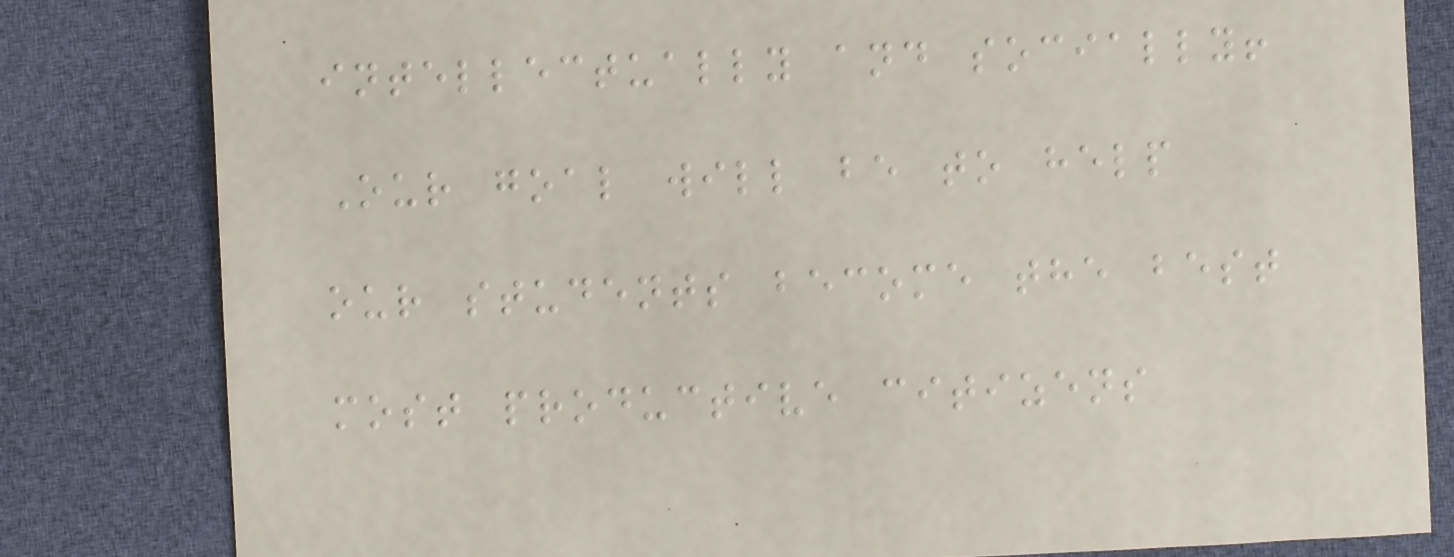intellectually and socially!
Our goal will be to help
our students become the best
most productive citizens
